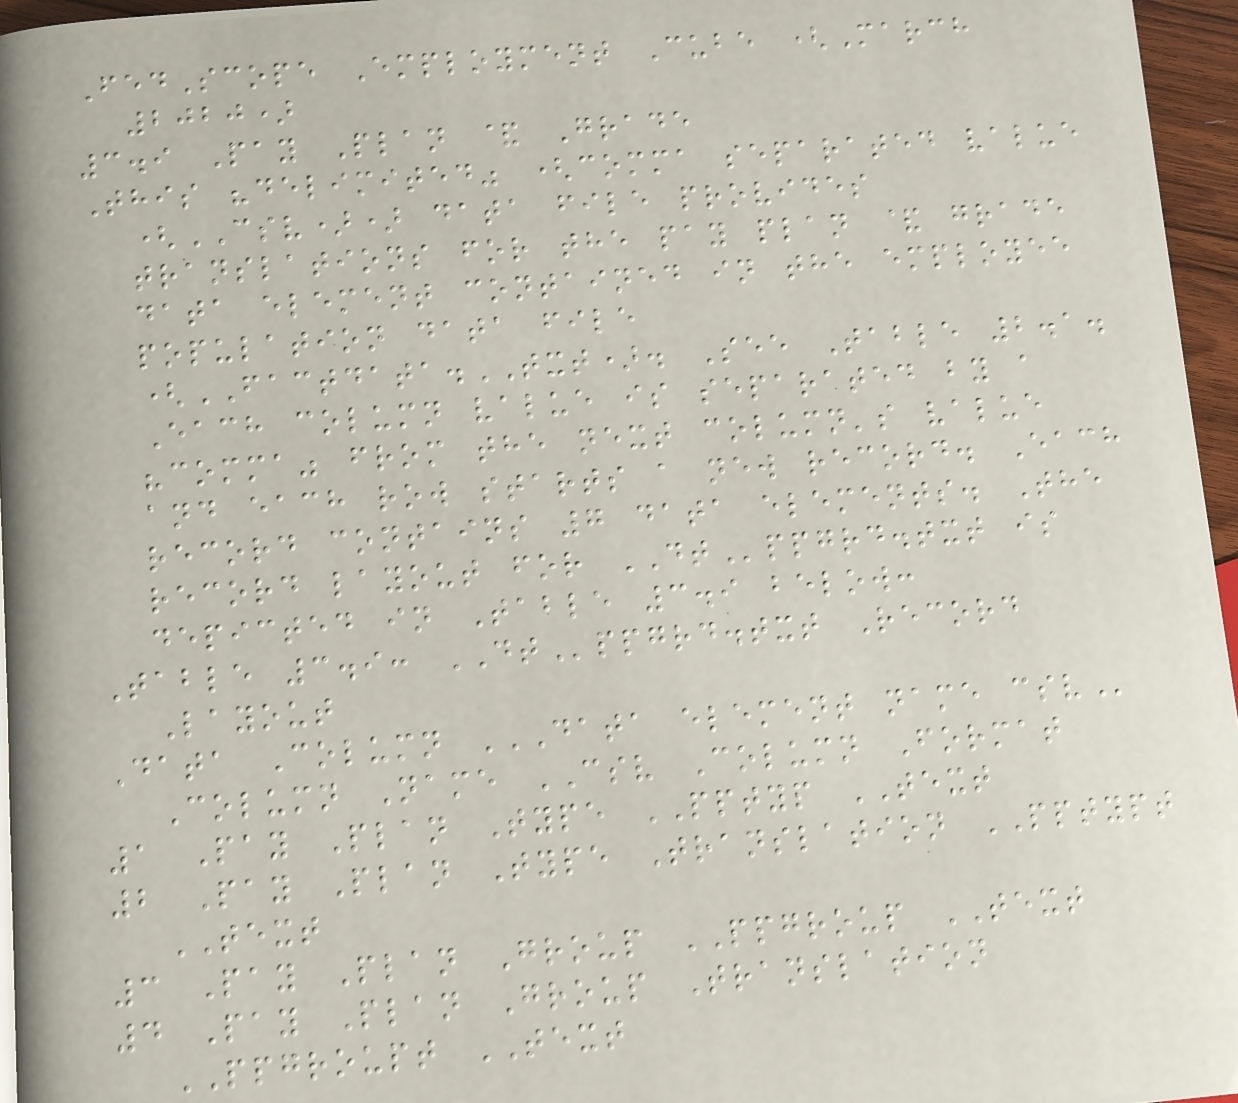FedScope Employment Cube (March
2020)
3.9 Pay Plan & Grade
This "delimited" (comma separated value
(CSV)) data file provides
translations for the pay plan & grade
data element contained in the employee
population data file
(FACTDATA.TXT). See Table 2.1.
Each column value is separated by a
"comma" from the next column's value
and each row starts a new record. Each
record contains 7 data elements. The
record layout for DTppgrd.txt is
depicted in Table 3.9 below:
Table 3.9: DTppgrd.txt Record
Layout
Data Column DATA ELEMENT NAME CSV
Column Name CSV Column Format
1 Pay Plan Type PPTYP TEXT
2 Pay Plan Type Translation PPTYPT
TEXT
3 Pay Plan Group PPGROUP TEXT
4 Pay Plan Group Translation
PPGROUPT TEXT
